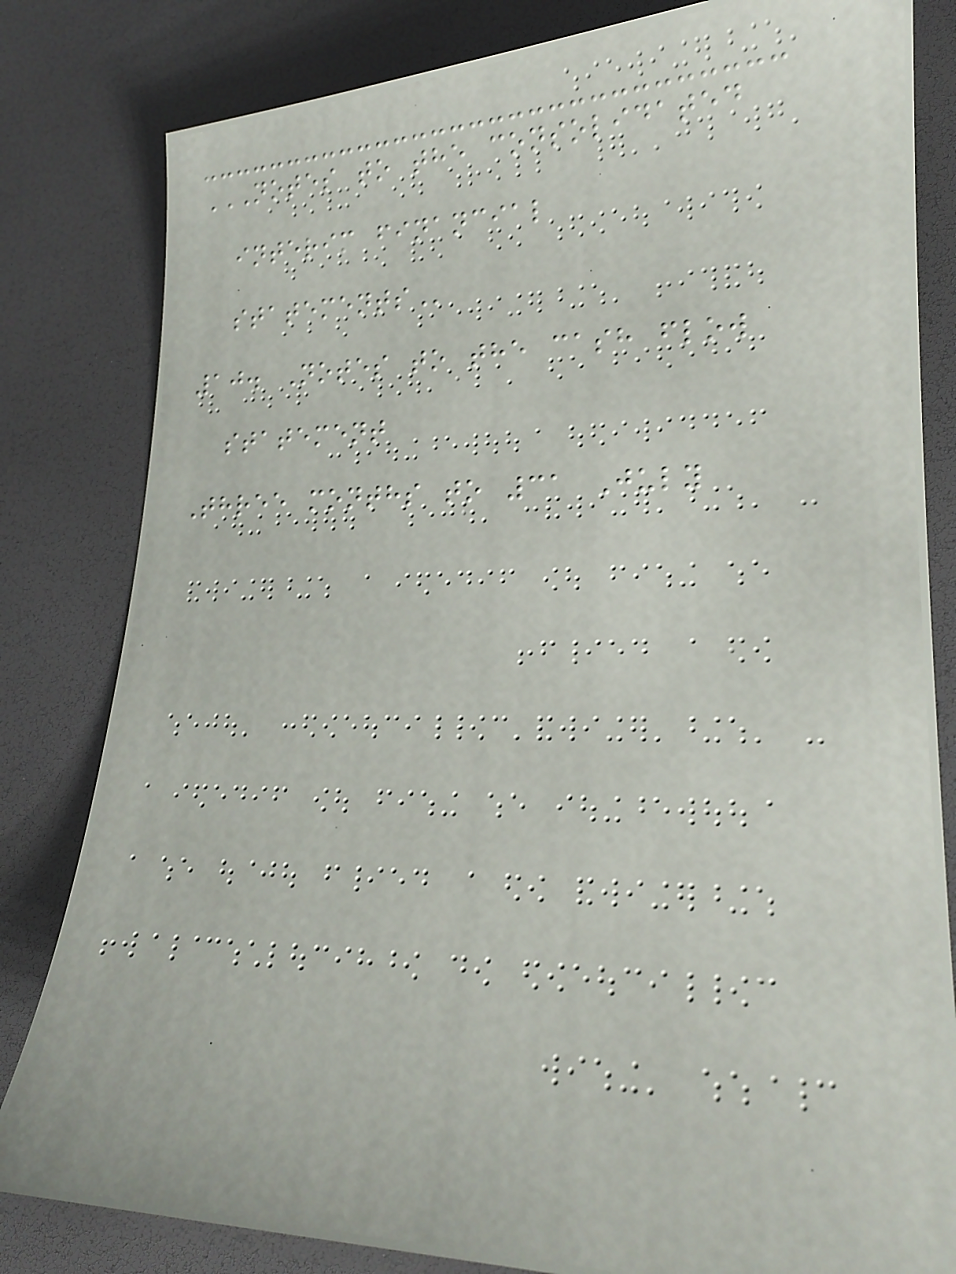NOTES TO THE CONSOLIDATED
INTERIM FINANCIAL
STATEMENTS
10. Notes to the cash flow
statement
Three months to 31 July
